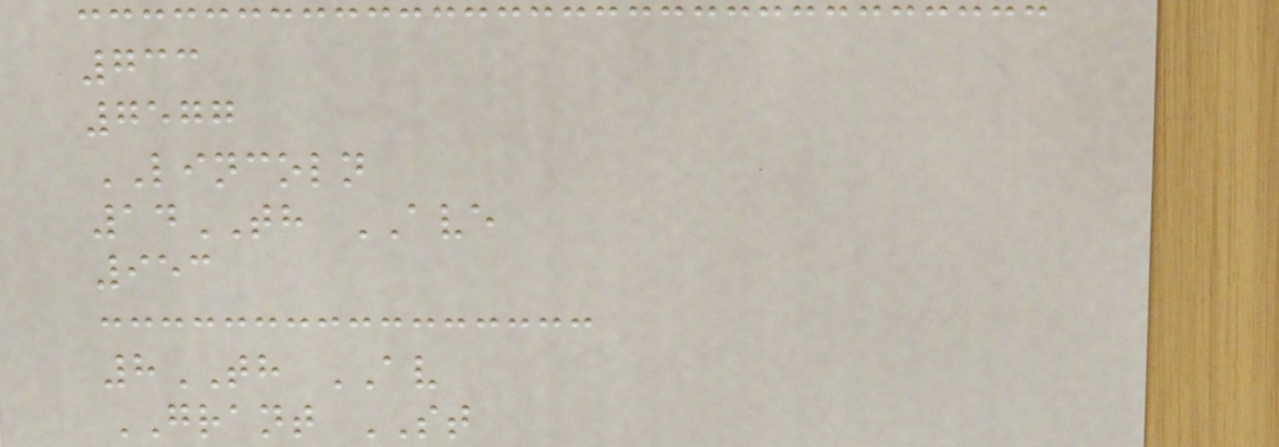733
7577
LINCOLN
14TH AVE
953
8TH AV
GRANT ST
